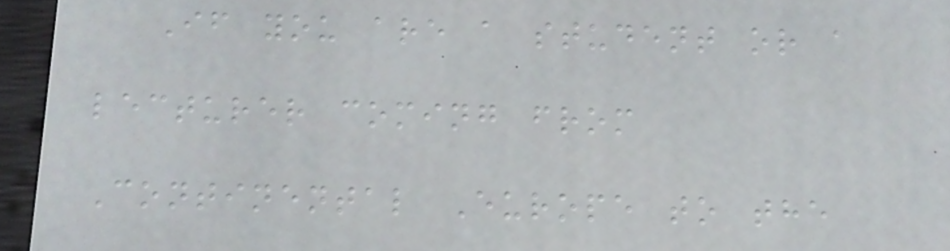If you are a student or a
lecturer coming from
Continental Europe to the
